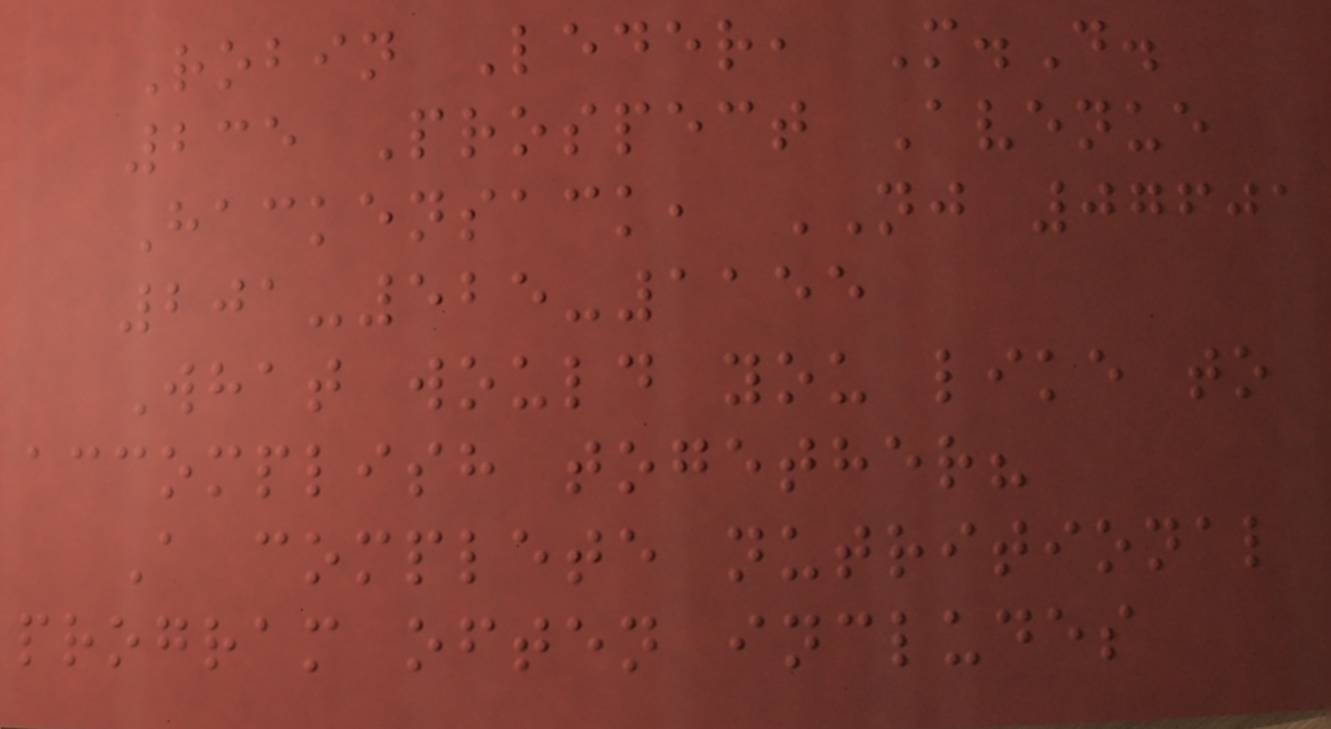Robin Leder, M.D.
235 Prospect Avenue
Hackensack, NJ 07601
201-525-1155
What would you like to
accomplish together?
A complete nutritional
program often includes
